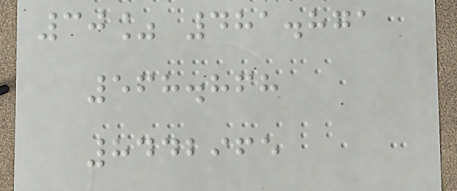30% 481.871
568.868
8442965
